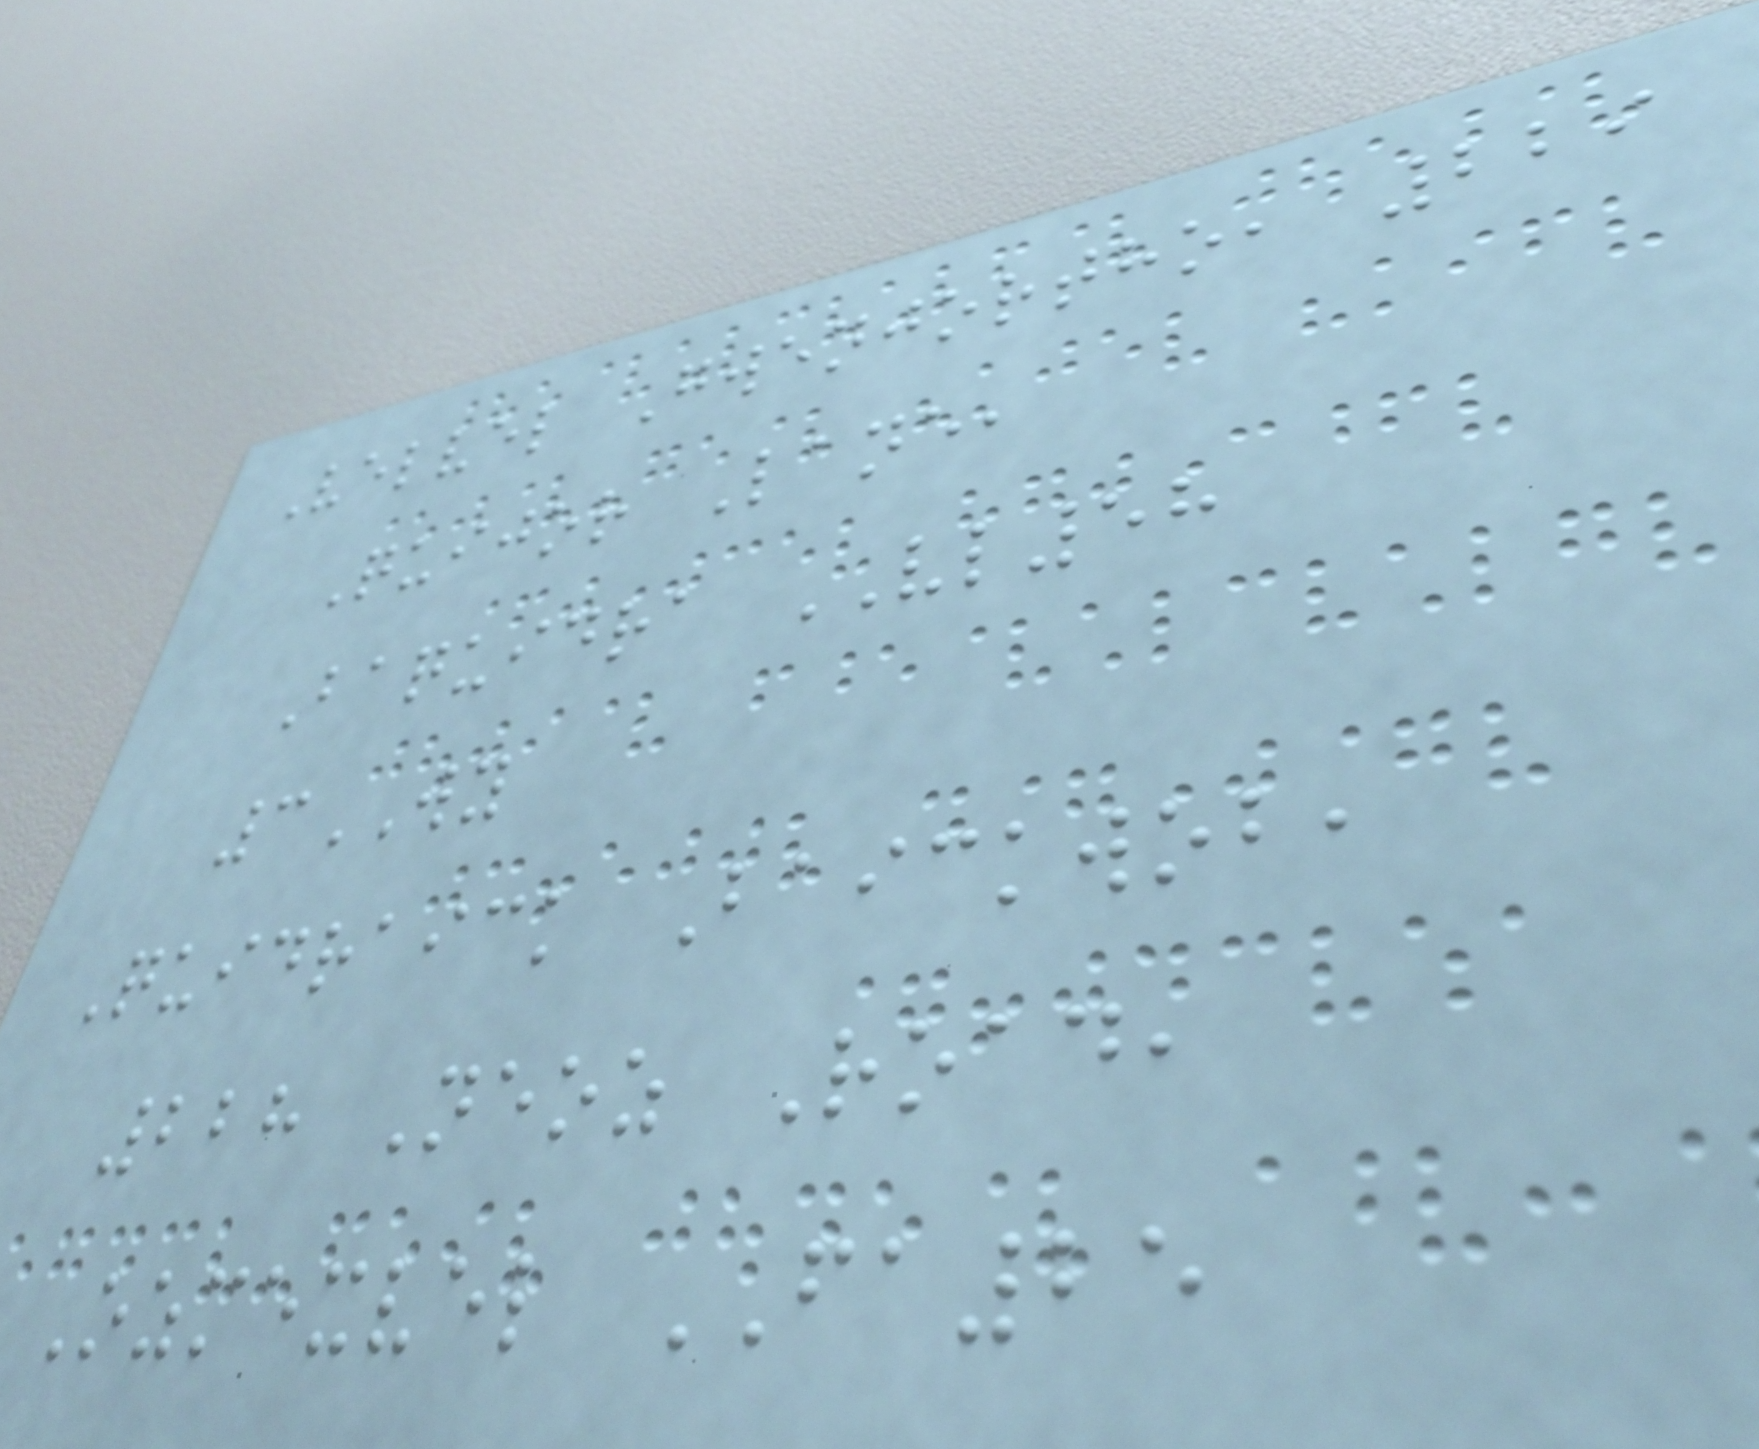Velvel Gwenjortho, 229
Quijor Lane,
Baquidra VL58
3WY
Quidraick Baickwob,
228 Neoz Road,
Ozmexvel FA25
